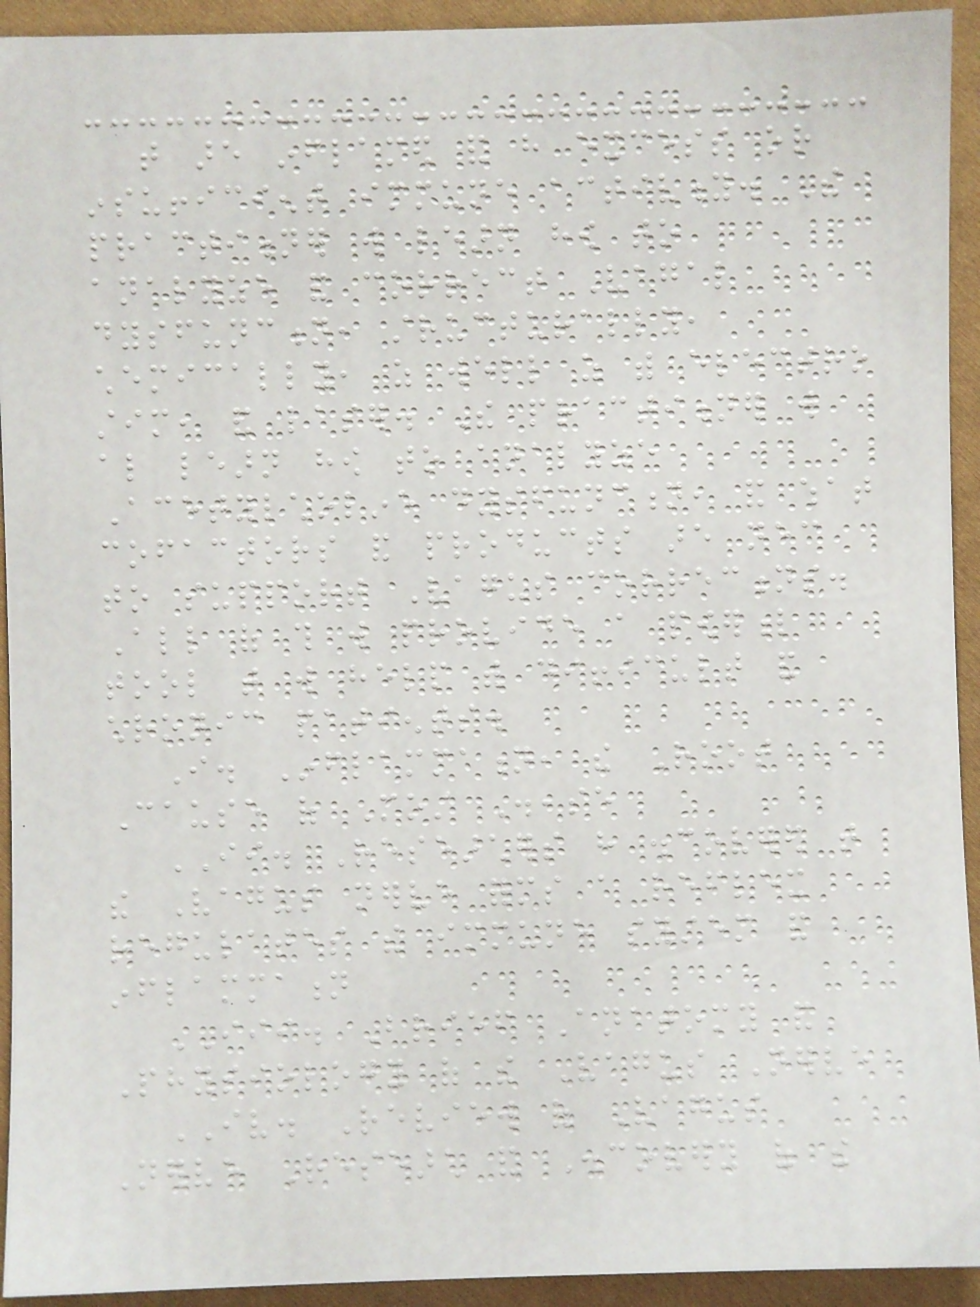that are inflamed and have excess or
insufficient immune activity. The
practitioner will learn how to
analyze and correct Vagal
dysfunction, structurally,
chemically, as well as with electro
stim, and laser. The practitioner will
also learn how to analyze
Acetylcholine dysfunction, and what
cofactors and products are necessary
to support Vagus corrections.
All of this will provide a powerful
tool that will help with difficult and
chronic patients.
I. Inflammation, the Root
Cause of Most Disease
II. Researchers have discovered that
the Vagus nerve forms a reflex
regulates the immune system and
inflammation
III. Brief Anatomy and
Physiology of the Vagus Nerve
IV. Review of Vagus
Nerve Research and Discovery of the
